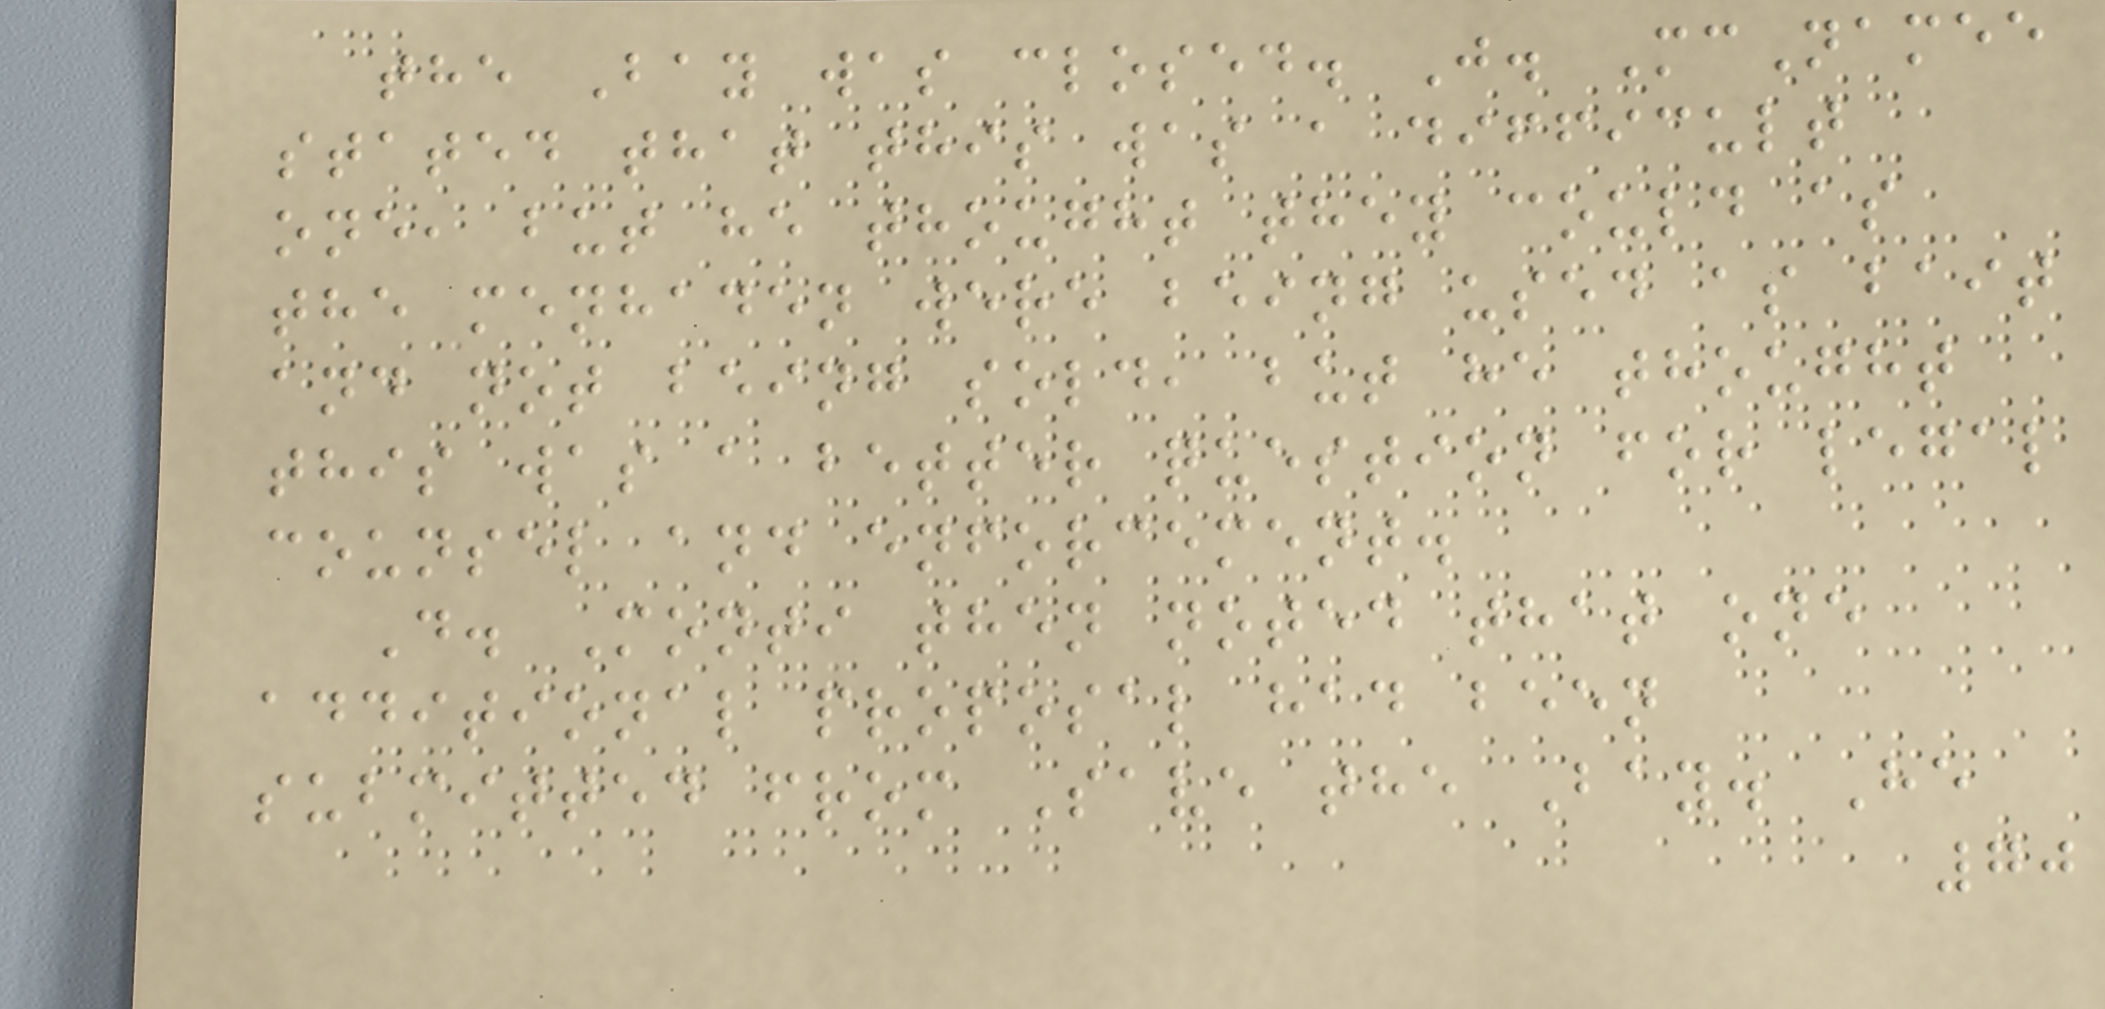the Bay was closed. J. McNamee
stated that this was a difficult
one, but he thought they could as
the menhaden were being used as bait
and not being sold, but he thought
this was a better question for legal
counsel and enforcement.
D. Monti then noted that one
additional proposal had been
submitted from Save the Bay. He
70
